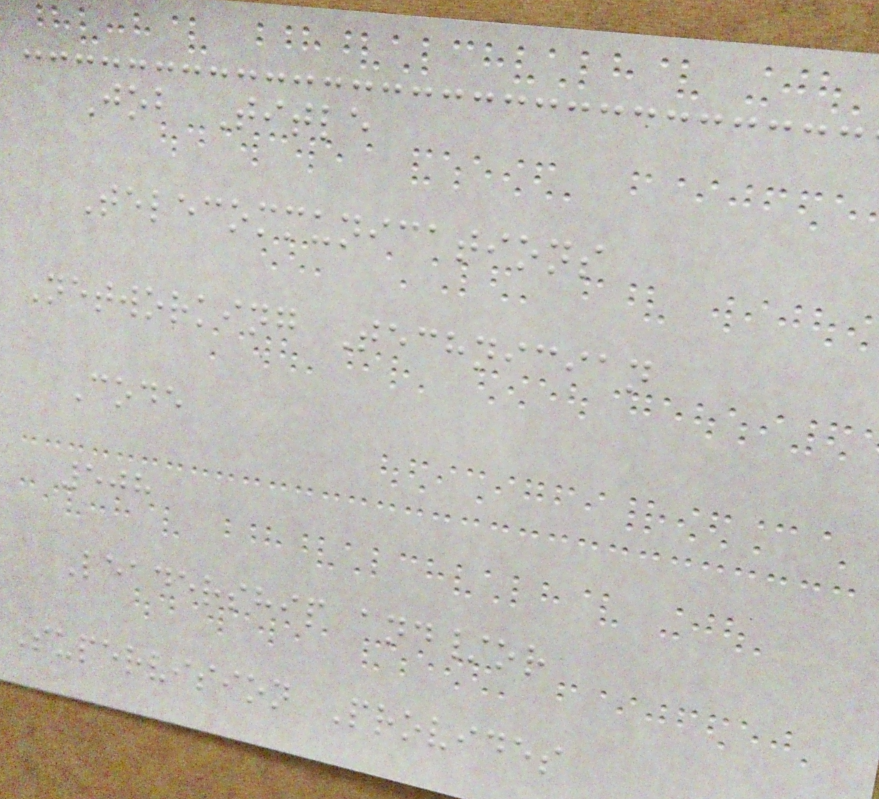Job Title
Telecommunications
Networking Technician
Code
508
Leadership and/or
Supervision Provides
